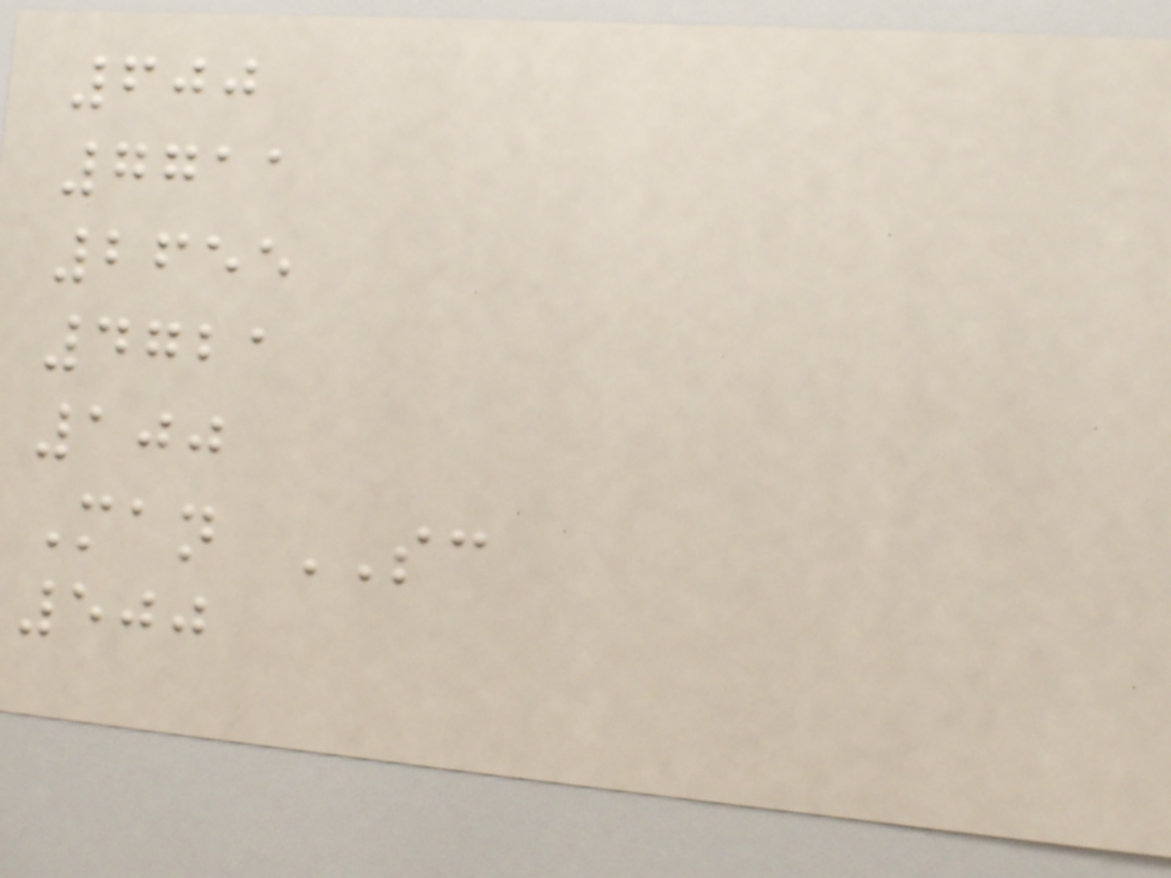600
7711
2655
4721
100
Man SC
500
